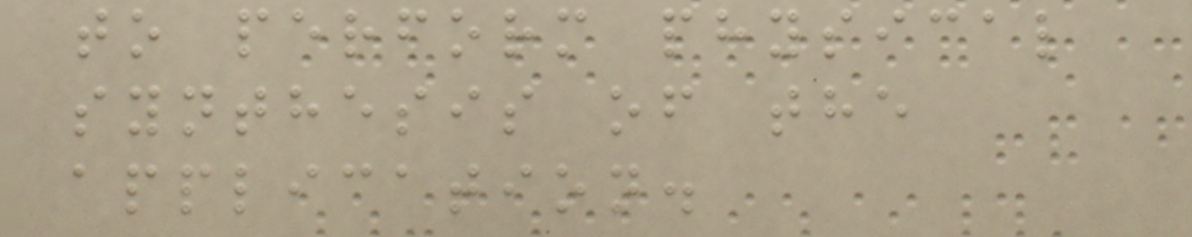to perform physical
synthesis of the
application.
